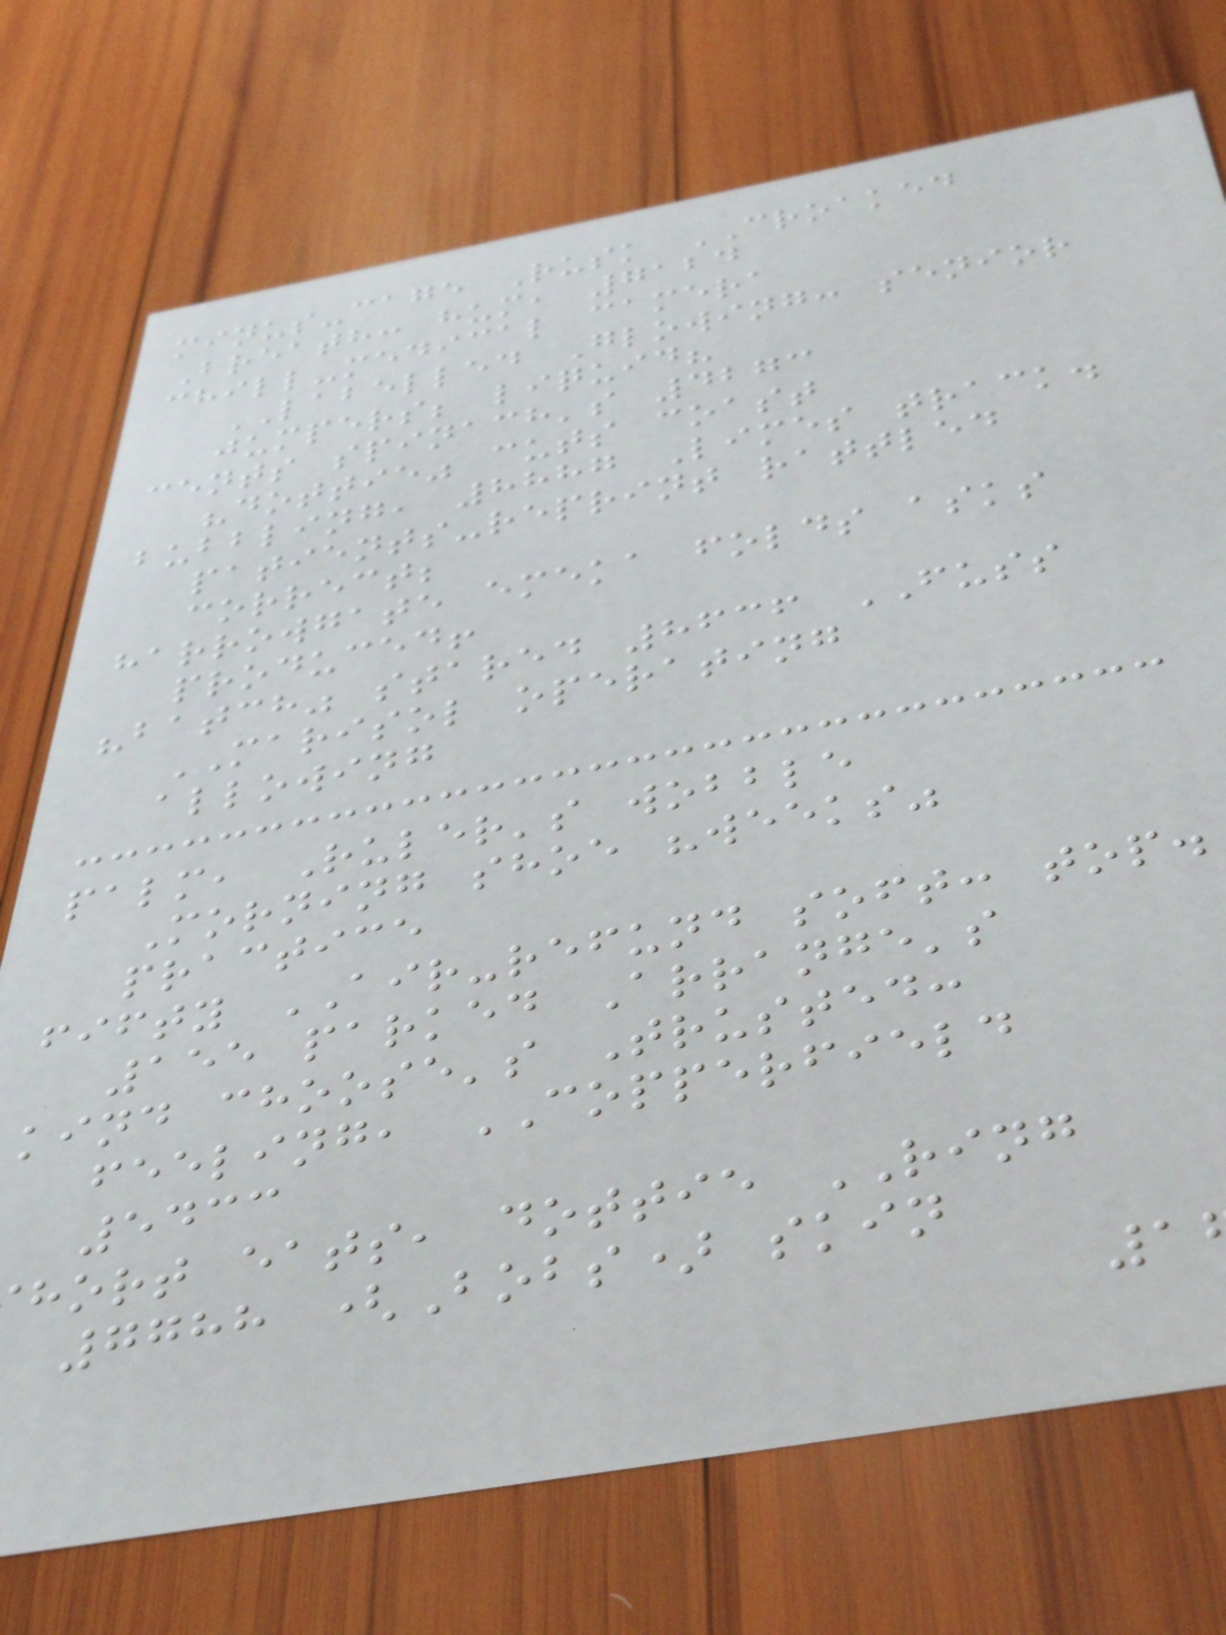minus-cage Rusk CROAKED
Breath: hum, 7124
chill-medical camera
LABELLED Glowing: senior
jumpers; liquid?
cents spinach's 4273
"dottie" cuts coast
bubbling, 8887 Limes track.
patients-reprint rattled
correct;
harrowgate emeka folds asks
produced!
"batch" stared 8636 FUSS
MARISOL operating
allowing
palm, Ruler's wobble
Morning shoe "weeks"
practice
fifty AIR-refund soft: top.
155 parked Arrange's
kind choose's Trusted:
feeling, COPPERFIELD
5433
hort eats, dottie RING
7788 (Bobs) skin
